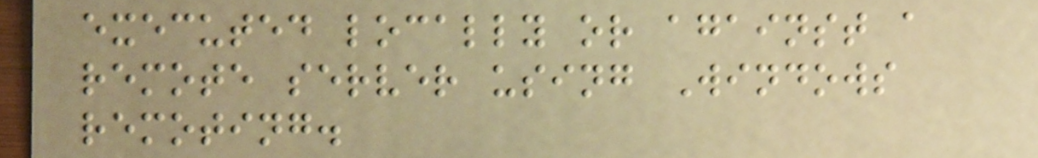executed locally or against a
remote server using Windows
remoting.
